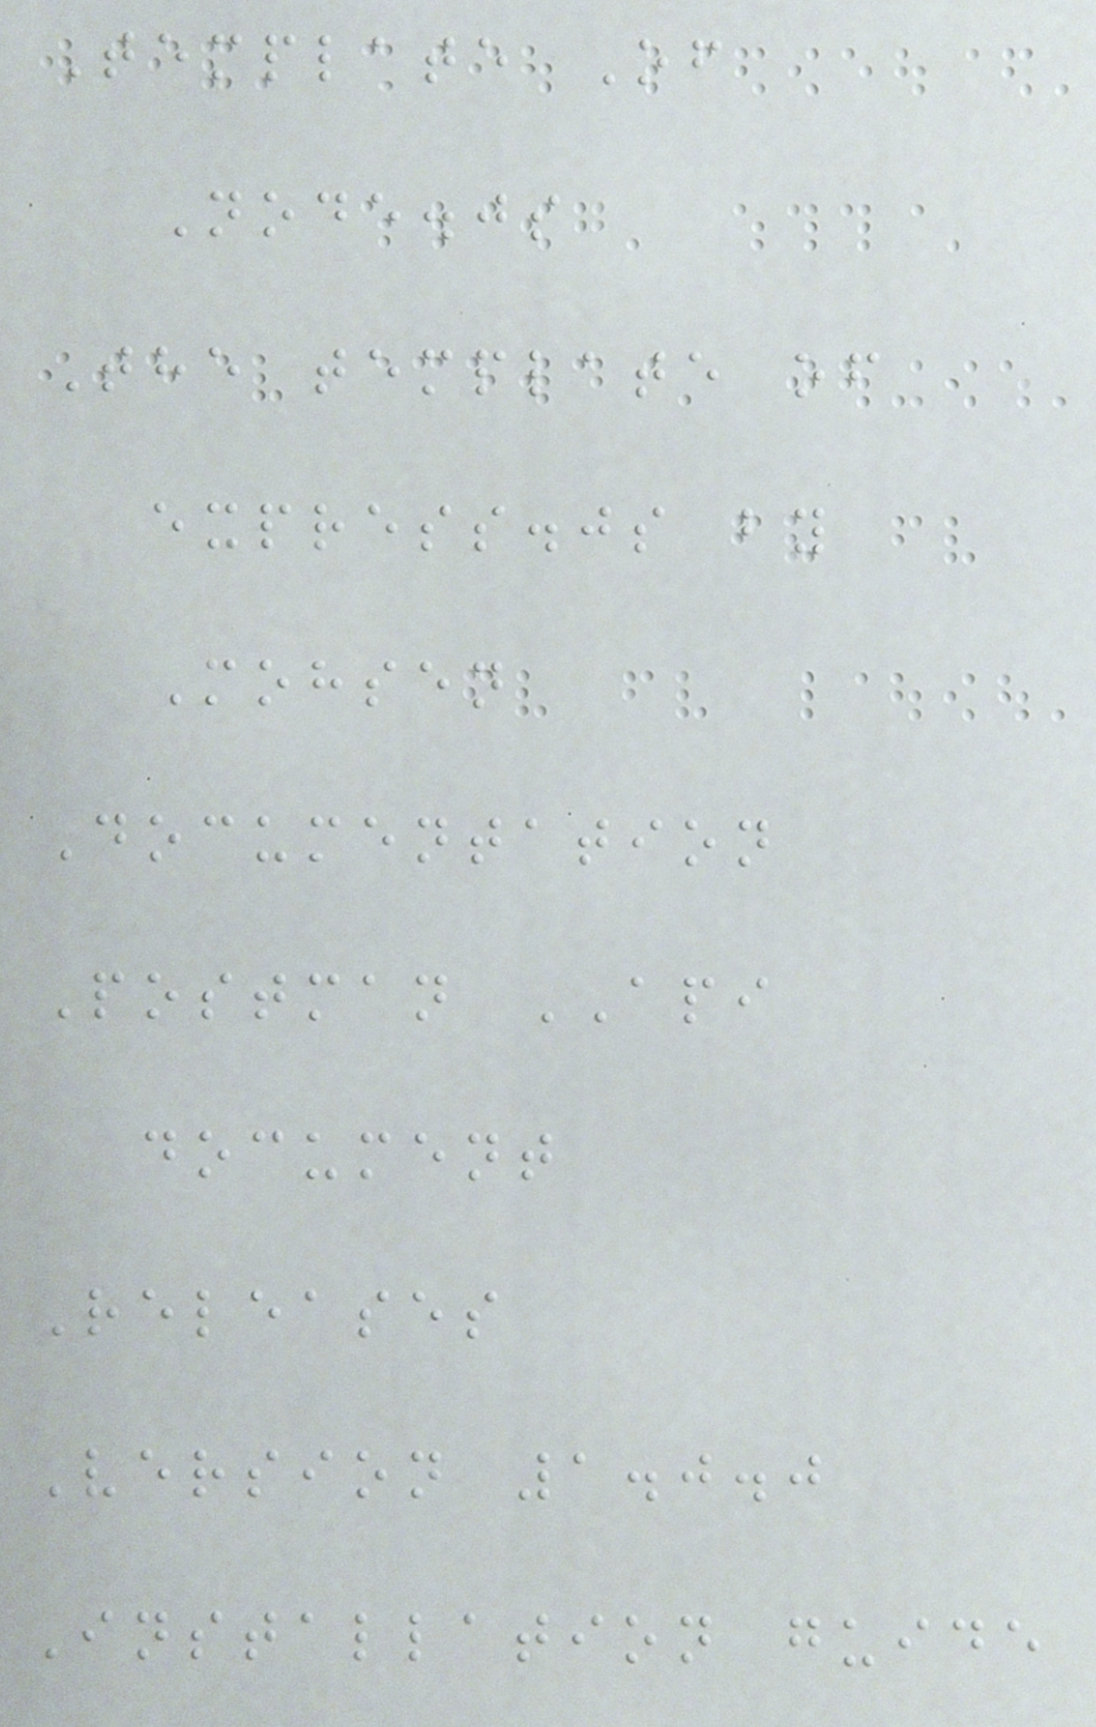Template Of
Node.js
The template of
express.js by
Mohsen
Documentation
Postman API
document
Releases
Version 1.0.0
Installation guide
